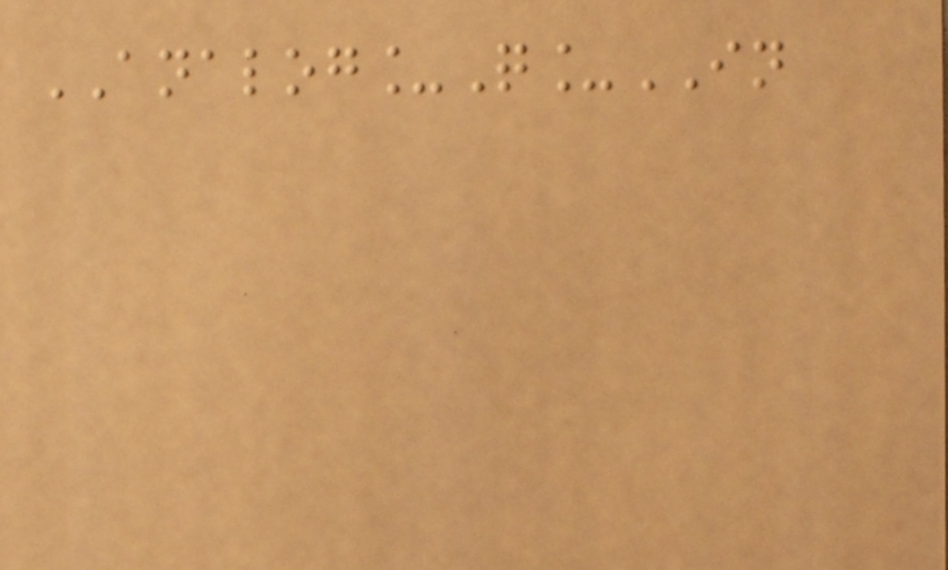ANALOG_Q_IN
